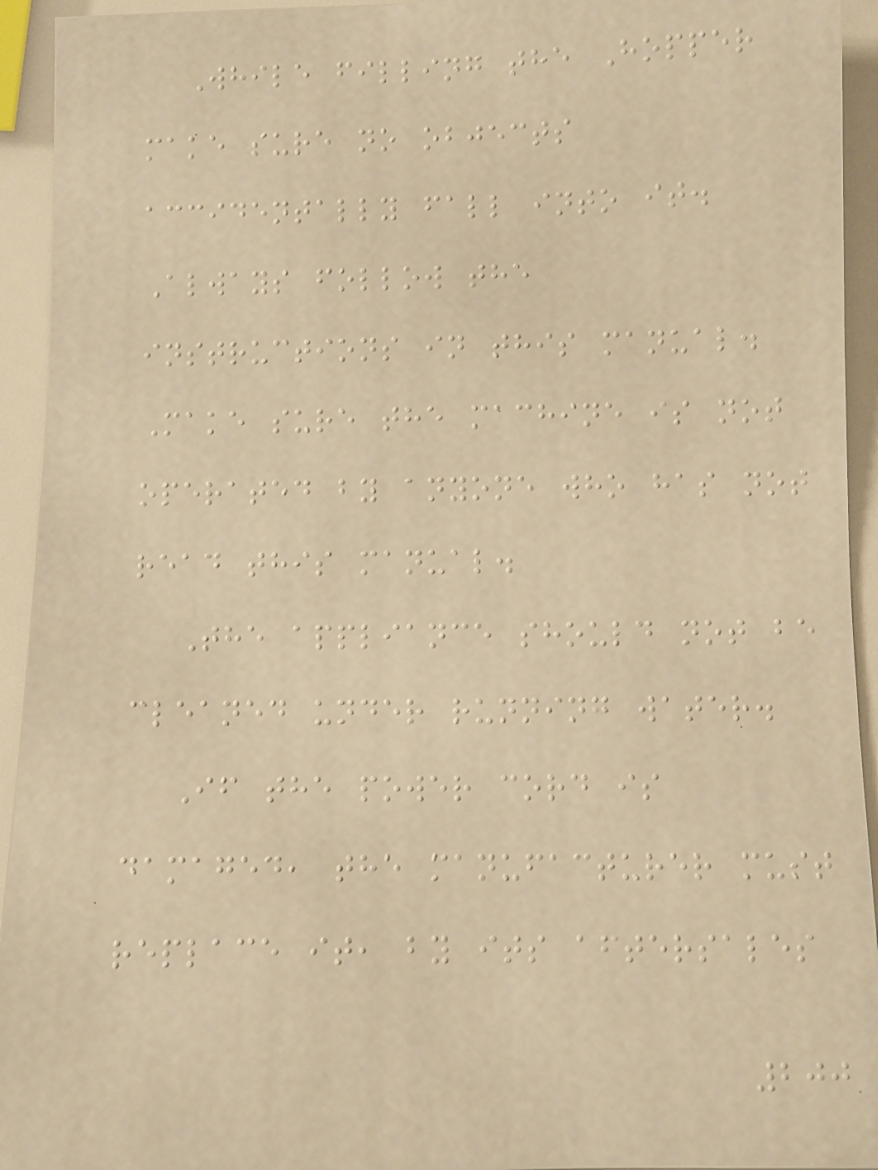While filling the Hopper
make sure no objects
accidentally fall into it.
Always follow the
instructions in this manual.
Make sure the machine is not
operated by anyone who has not
read this manual.
The appliance should not be
cleaned under running water.
If the power cord is
damaged, the manufacturer must
replace it, by its aftersales
200
